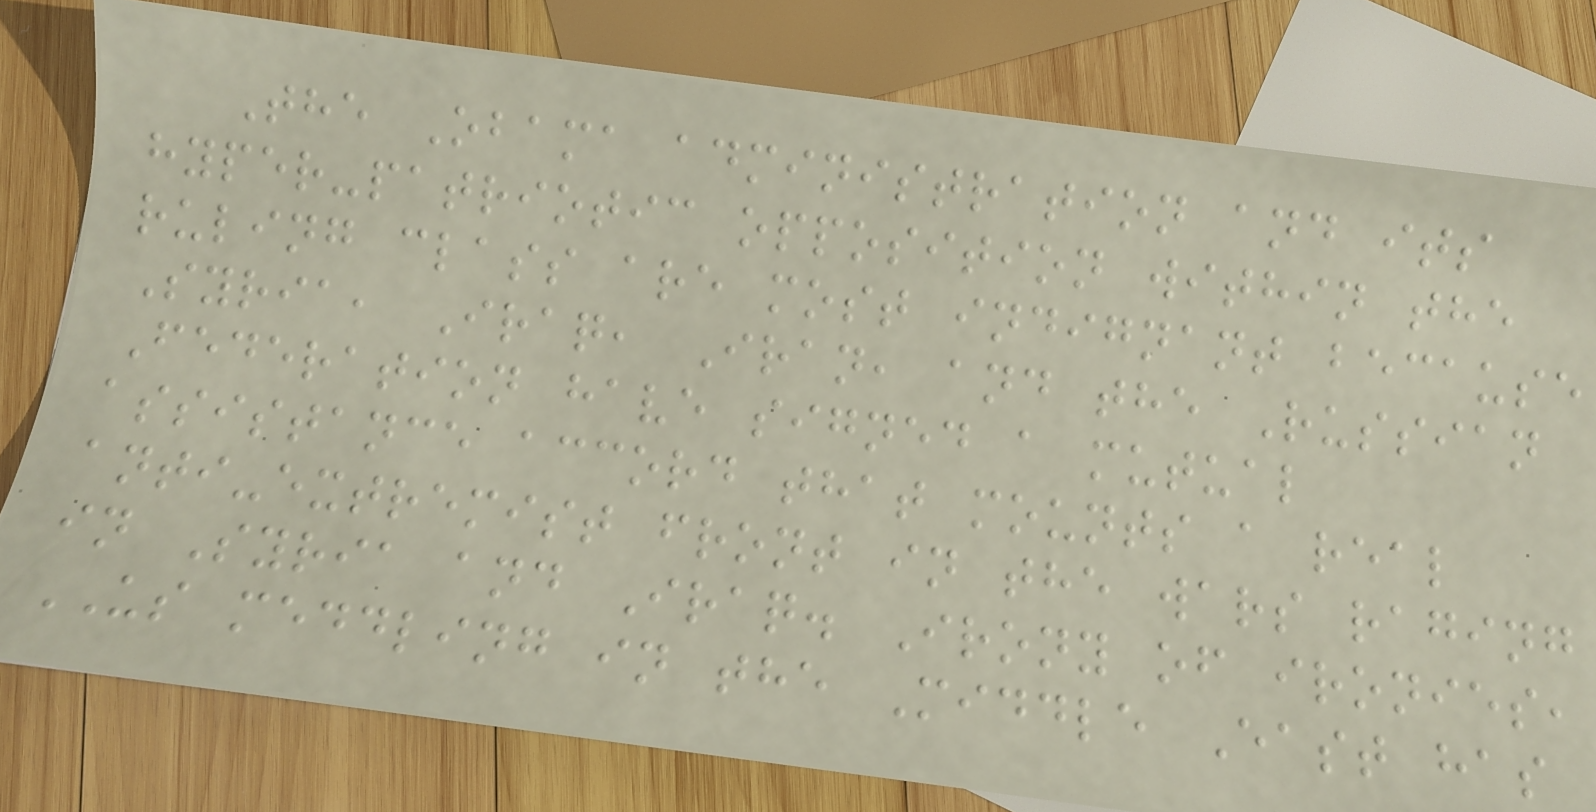The Obama administration and its
hyper-patriotic opposition within the
ruling class are most indignant because
Syria, Iraq, Iran, and the Russian
Federation have signed a mutual
assistance accord that mounts a real
anti-extremist front in the wars raging
in Syria and Iraq. Irony of ironies,
US meddling in the Middle East has
